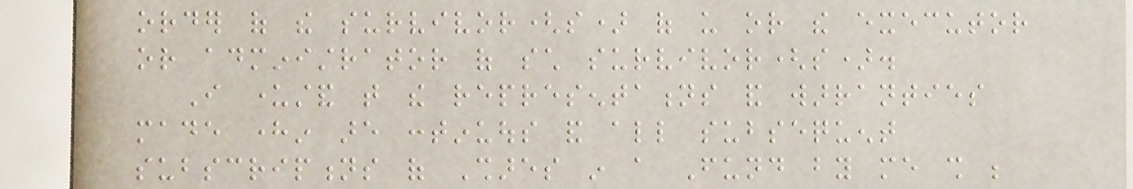order of the survivor(s) of us or the executor
or administrator of such survivor(s).
I understand that the representations and warranties
made herein are continuous and all subsequent
subscriptions of Shares in a Fund by me shall be
